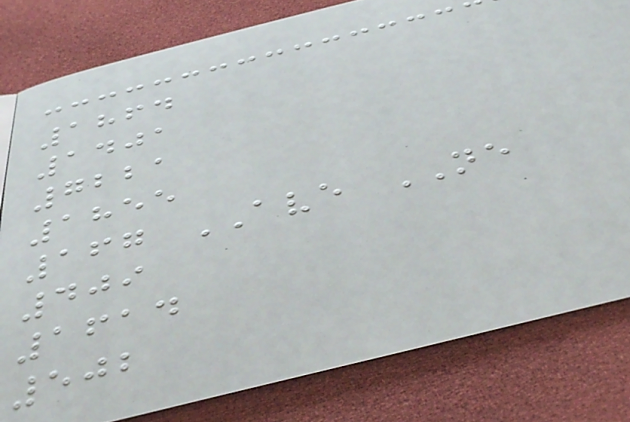1864
1401
7221
1855
167 AVE NE
409
1614
502
